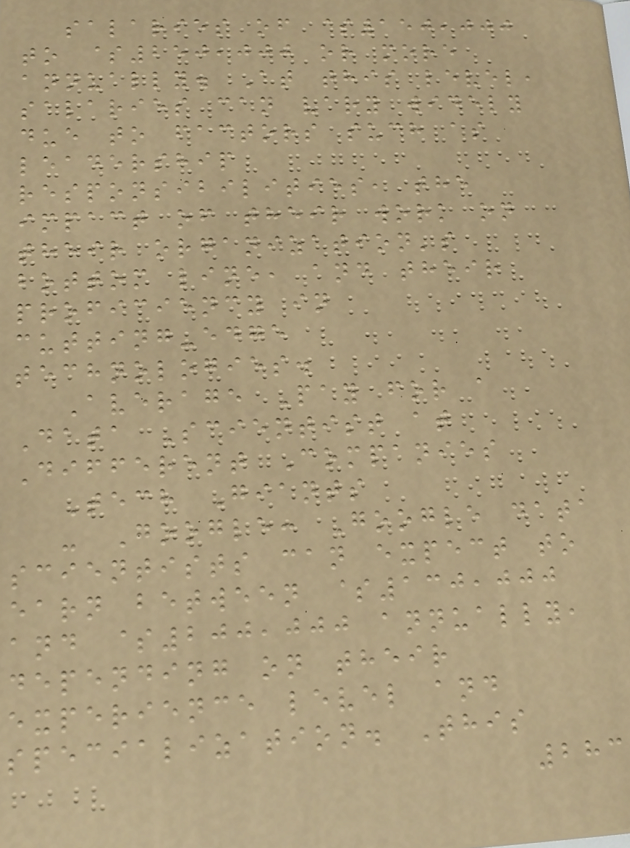salaries of $150,000
to $250,000 or more
annually. At this level,
salaries can vary widely
due to factors such as
leadership
responsibilities, the
impact of their work on
their organization's
bottom line, and their
proficiency in
cutting-edge
technologies.
Average Pay for a
Data Scientist at
Different Companies
Tech Giants
- Google: Google data
scientists can expect to
earn between $130,000
and $200,000 annually,
depending on their
experience level and
specialization. This
283
